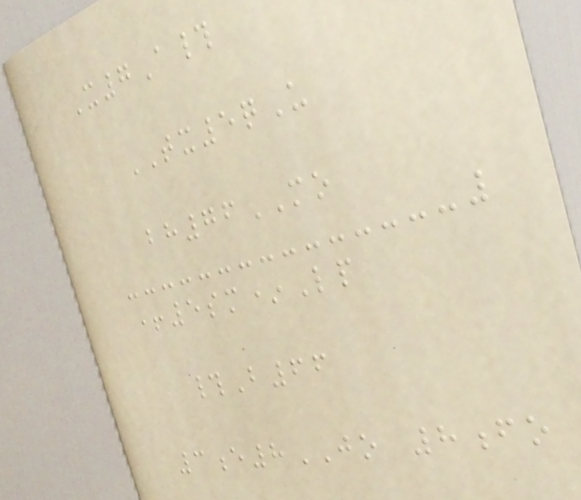X7A#
TX5qU
bh76MO
+5sm*Lp
#B66
3e8JO 8fo
